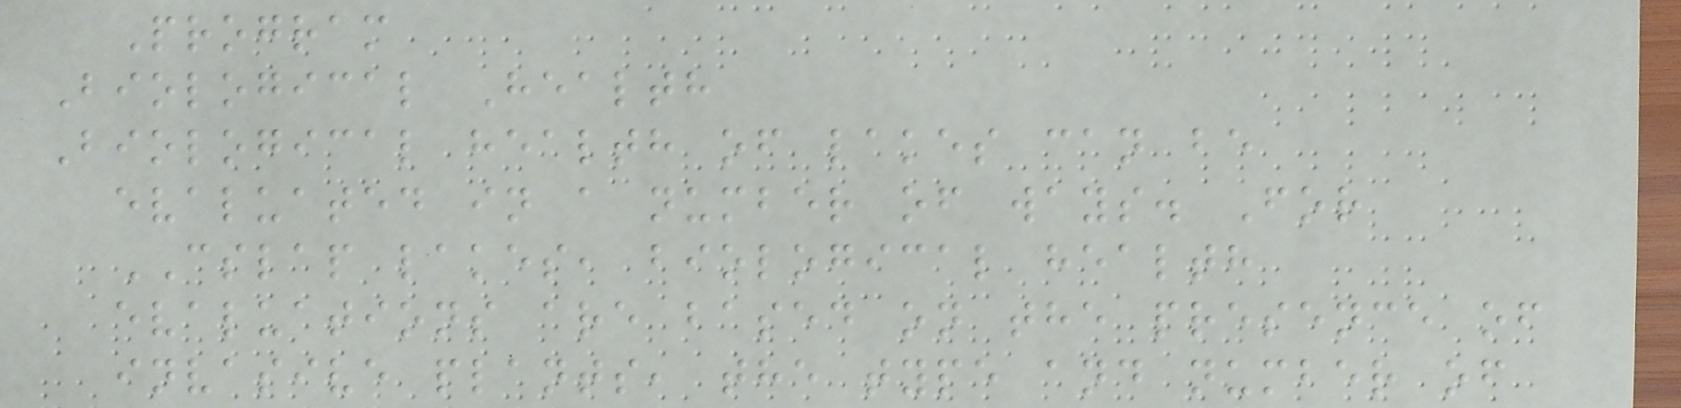Program
Biological Health
Biological health of lakes can be
evaluated in a number of ways. For
CSLAP lakes, biological health
evaluations are based on the presence of
invasive plants, the type and number of
